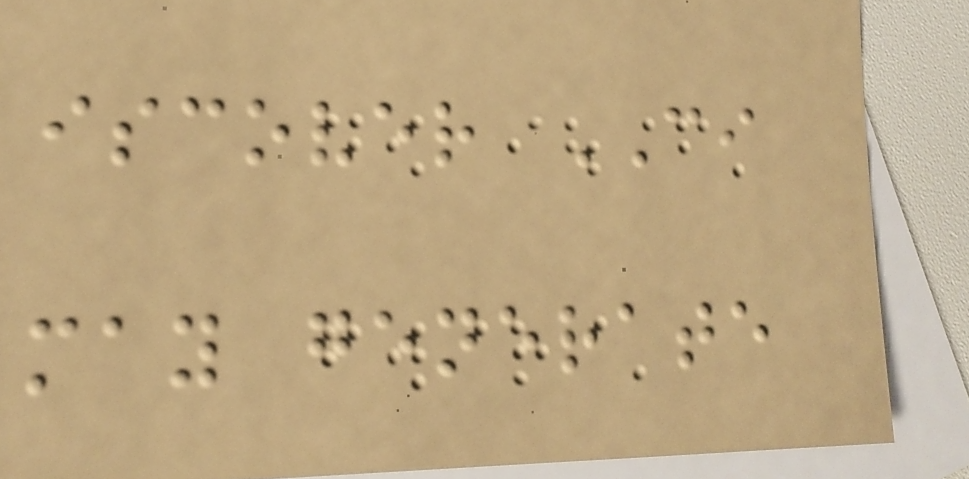iscover CI
may generate
